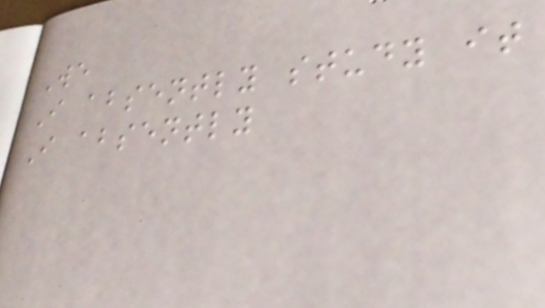We
I absently study it
I absently
